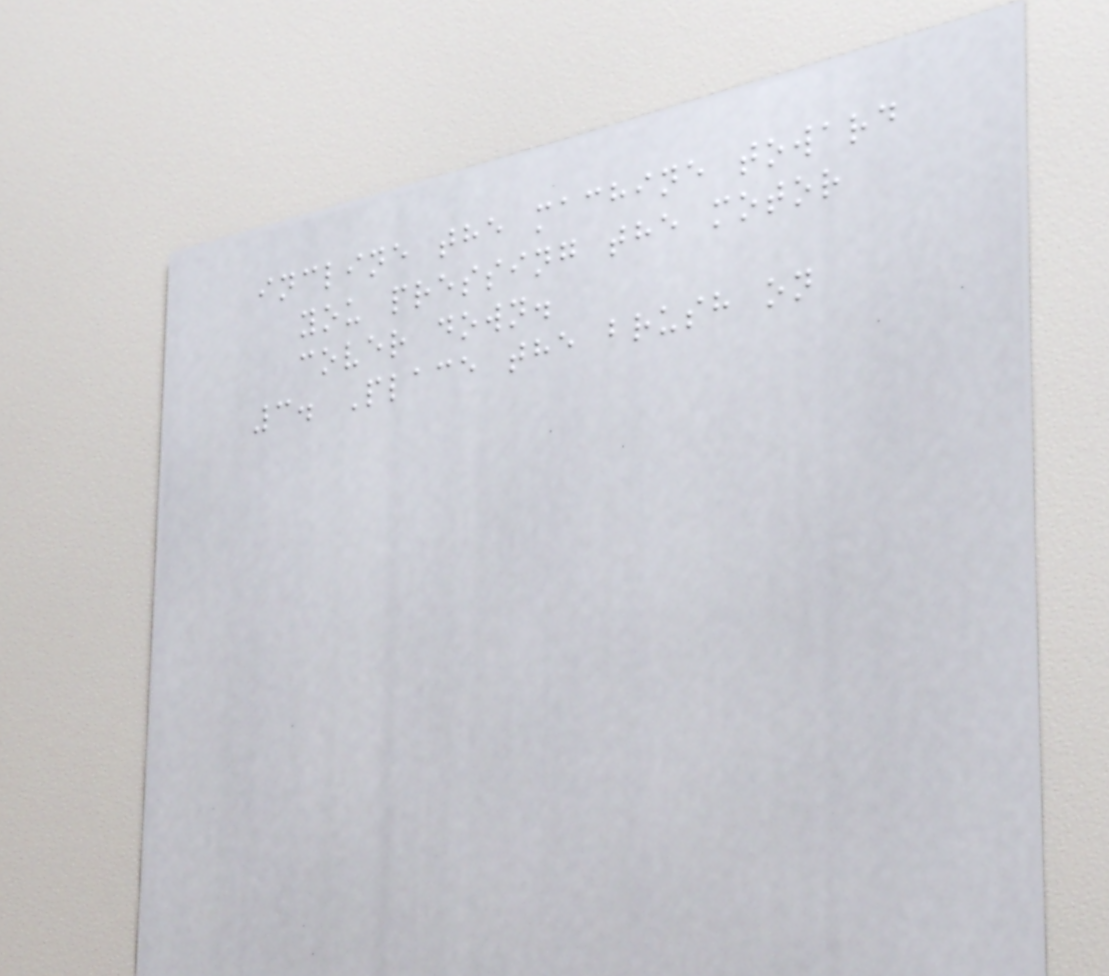incline the machine toward
you pressing the motor
cover down.
3. Place the brush on
